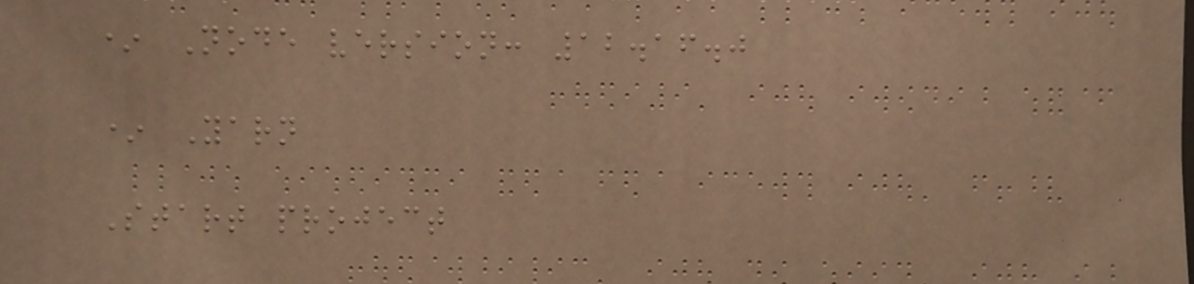* Node version: 12.16.0
* Yarn
Start project
